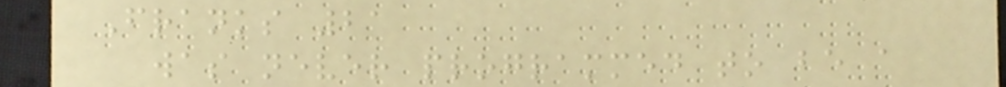Franks 21
was never programmed to be a
